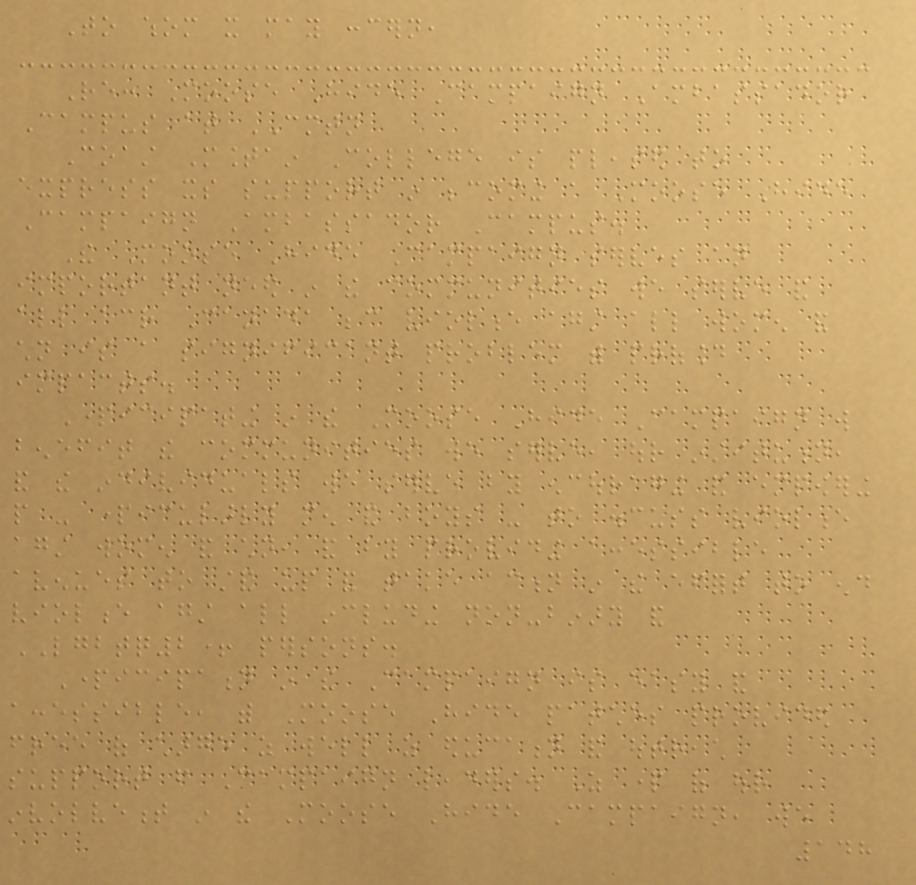To whom it may concern,
Re: Moose Hide Campaign Ambassador
Campus at CMTN
Coast Mountain College is pleased to
express its support in becoming a Moose Hide
Campaign Ambassador Campus.
The Moose Hide Campaign serves an
important need in the communities we serve and
all across Canada because violence against all women and
children is a significant problem with profound
impacts.
Participating in the Moose Hide Campaign will
benefit the communities we serve, our institution,
and the individuals we serve by encouraging and empowering
people - particularly men and boys - to discuss violence
against women and children, and by providing accessible
avenues to stand up and take action in the effort to end
violence against all including non-binary and
LGBTQ2+ persons.
Participation in the Campaign is easy and
accessible, with Moose Hide patches provided
free of charge as well as education and outreach
support from Campaign leaders. As part of our
involvement in the Moose Hide Campaign, we
148
